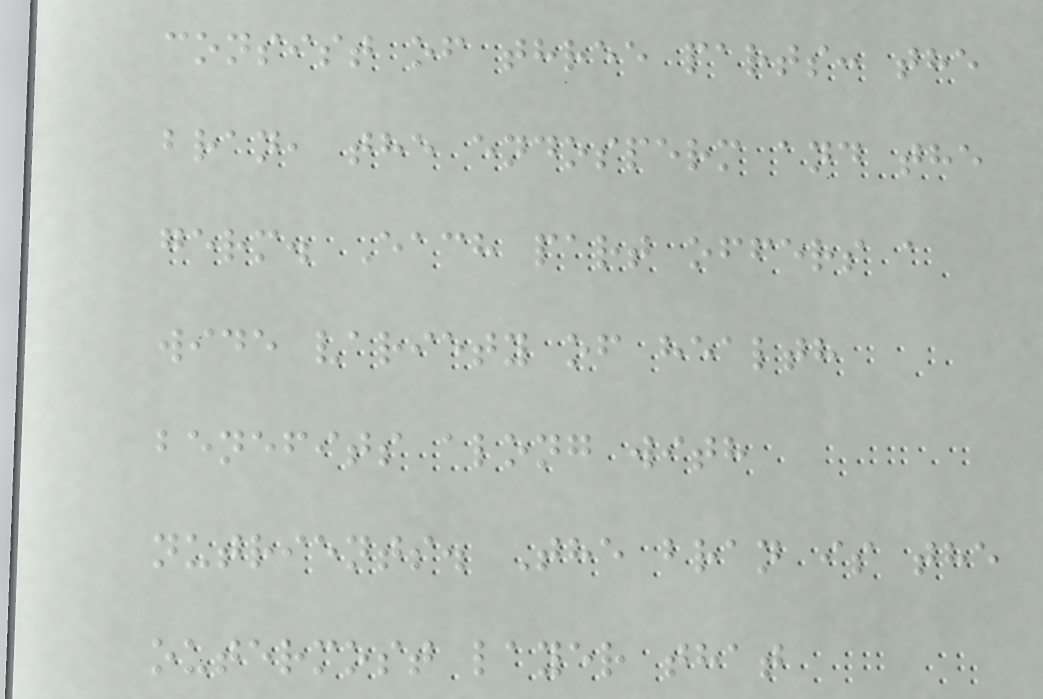consist of three parts: the
bran, the endosperm and the
germ. Each part offers a
wide variety of health
benefits along with
nutrients. The bran is the
outermost layer that
